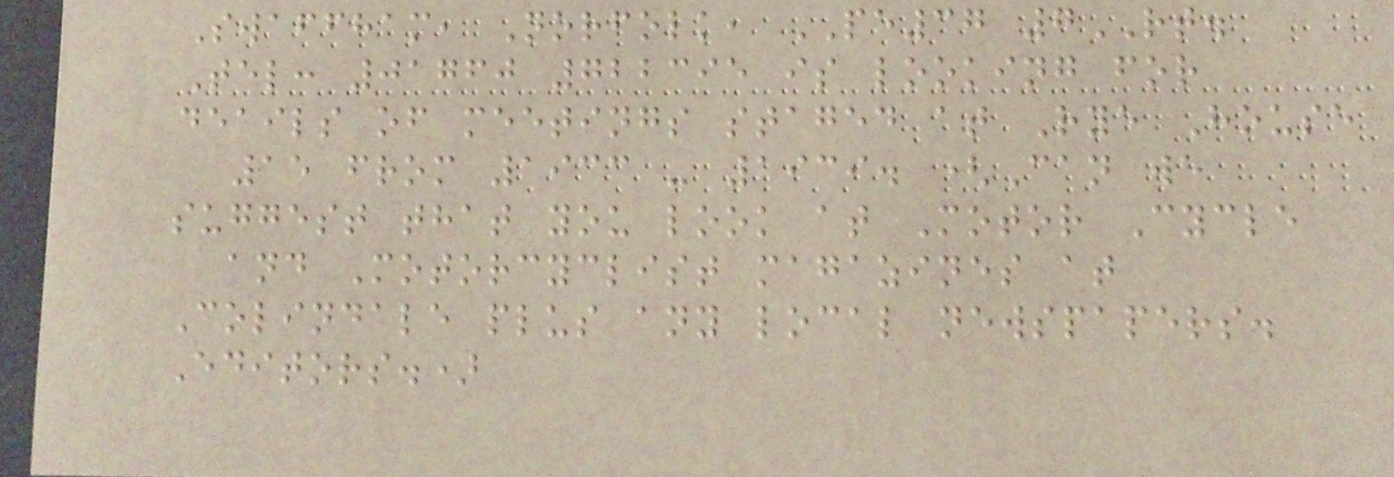Swaffham, Norfolk, PE37 7RT.
Tel: 01760 722395 is looking for
deails of meetings staged at Rye House
15 from 1933 - 1939. (Can we
suggest that you look at Motor Cycle
and Motorcyclist magazines at
Colindale plus any local newspapers.
Editors.)
